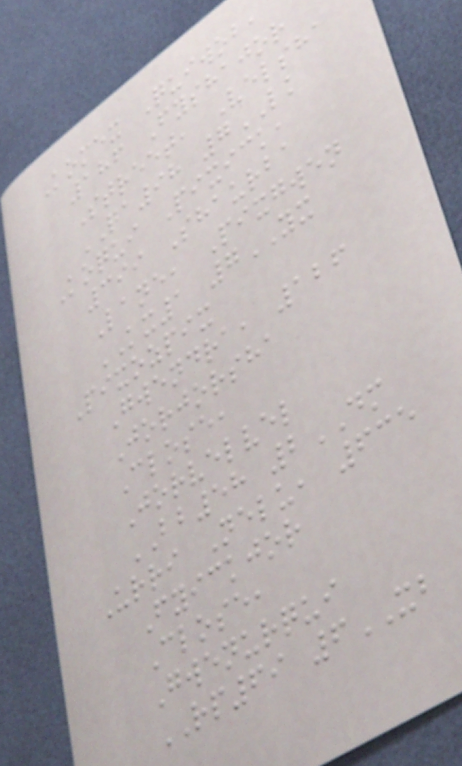Komex Quiwob,
186 Fyshajor
Street, Velsha
QA98 7LK
Koqui Pixick,
399 Shaurba
Lane, Pixgwen
KX1 7YX
Pixozpix
Gwendra, 126
Jorjorsha
Close,
Jorvelvel
BB58 2DM
Urri Nelu, 635
Fyickjor
Close,
Gwenurqui
RP69 6XB
